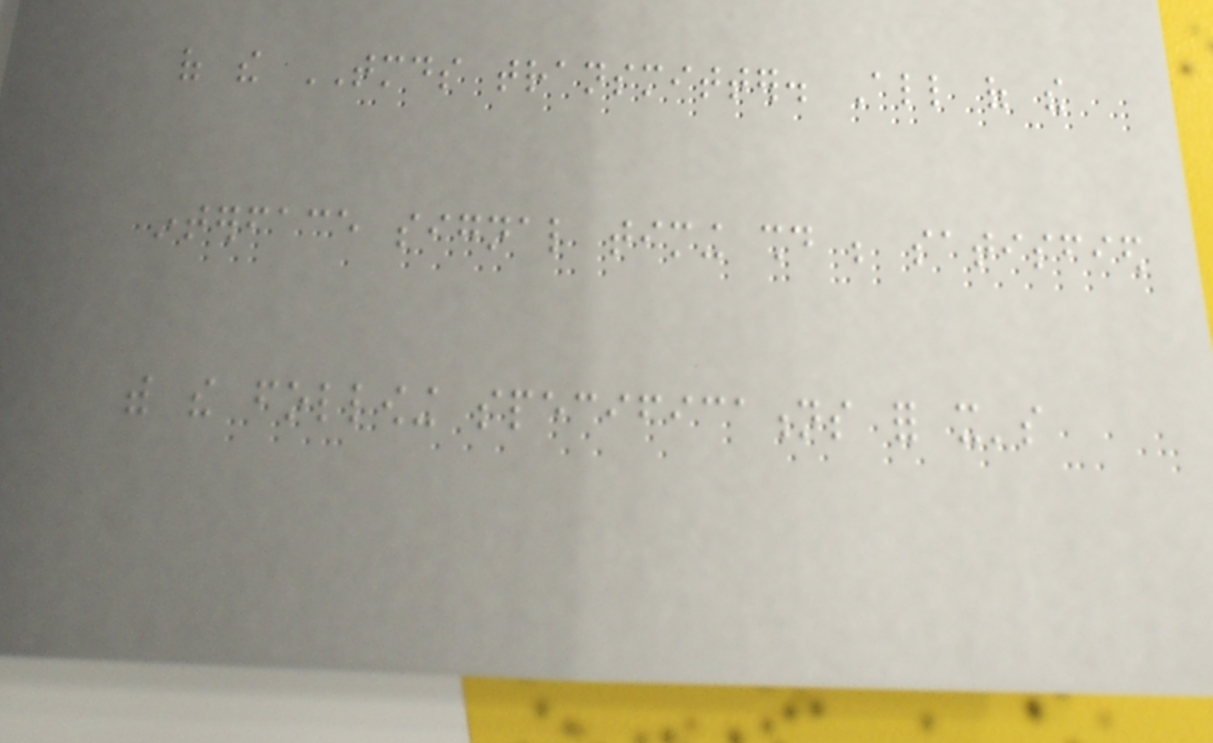of the TMDS transmitter. All of the
interface signal timing should be satisfied
with the following specifications for it's
